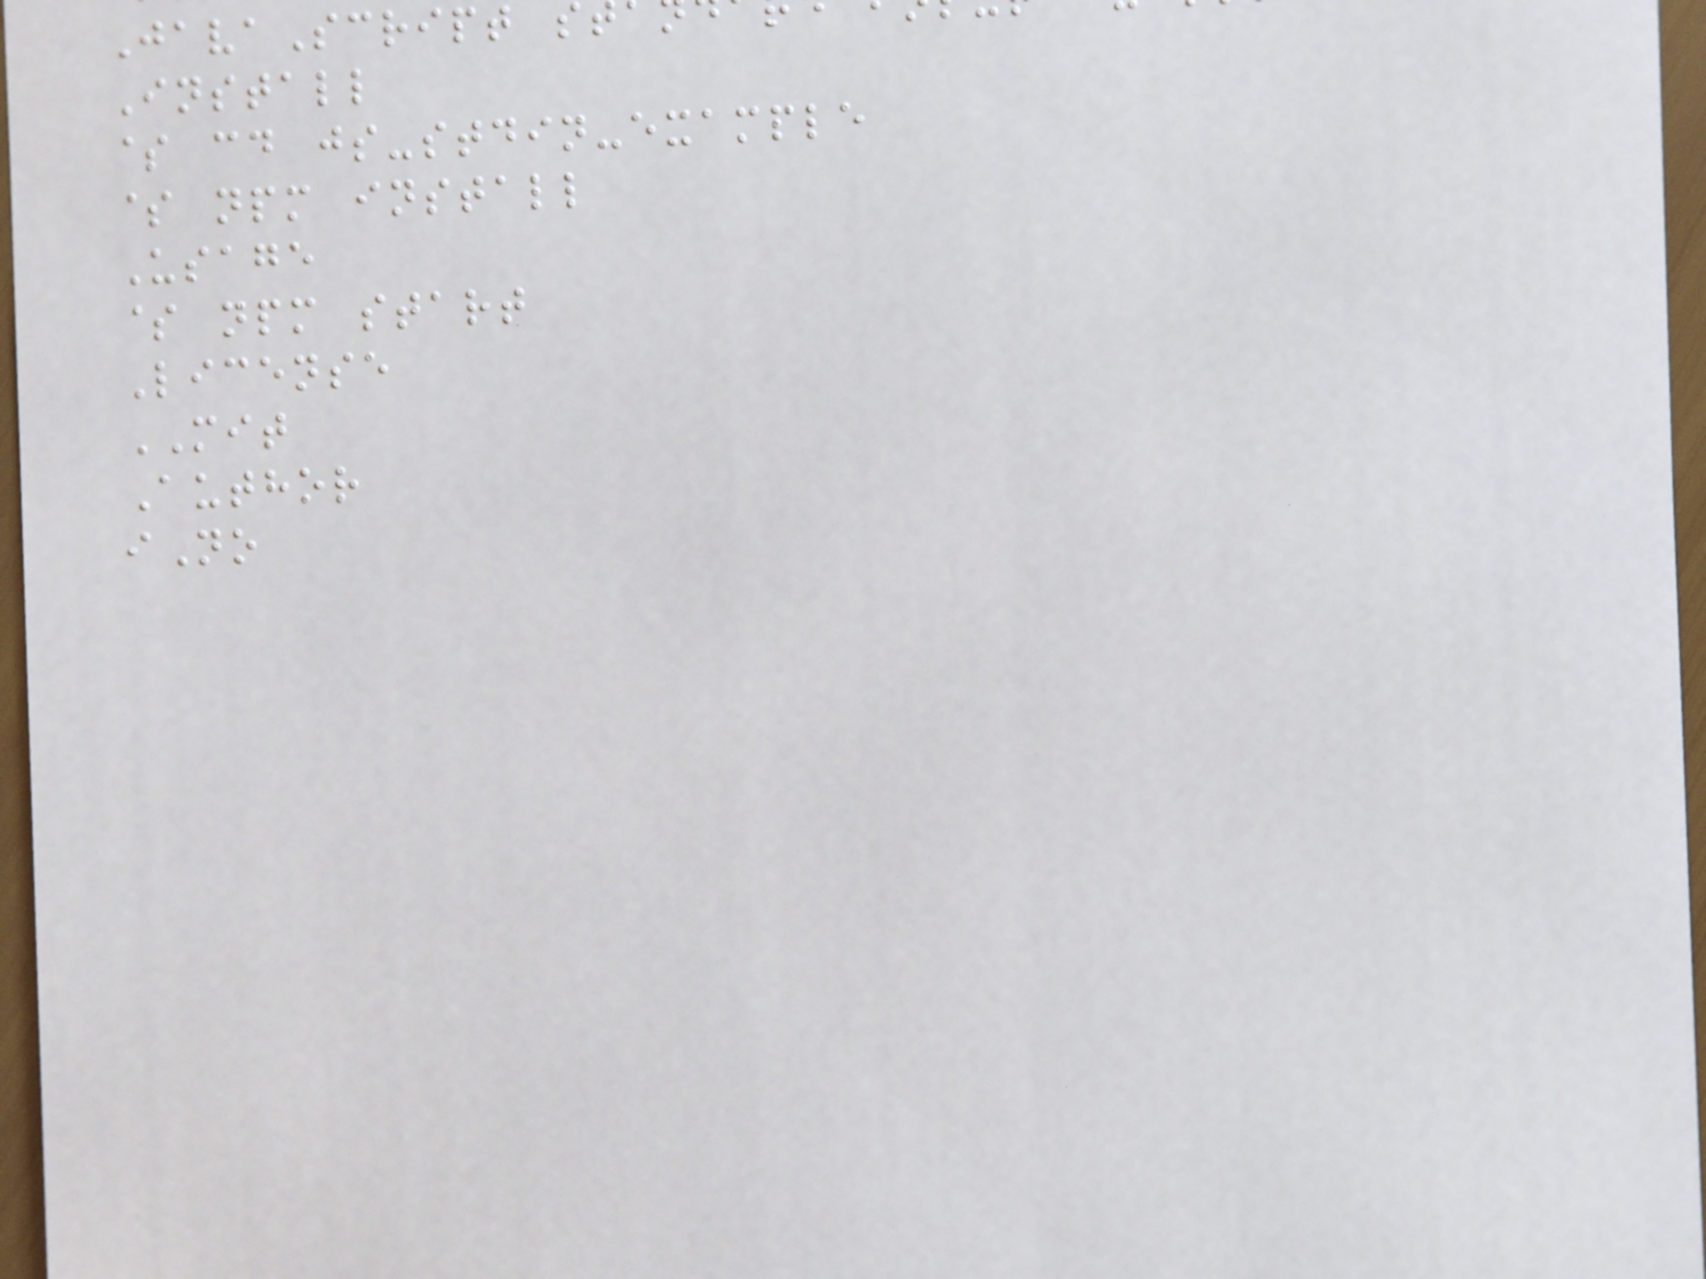JavaScript s
Install
$ cd js-stdin-example
$ npm install
Usage
$ npm start
License
MIT
Author
iNo
